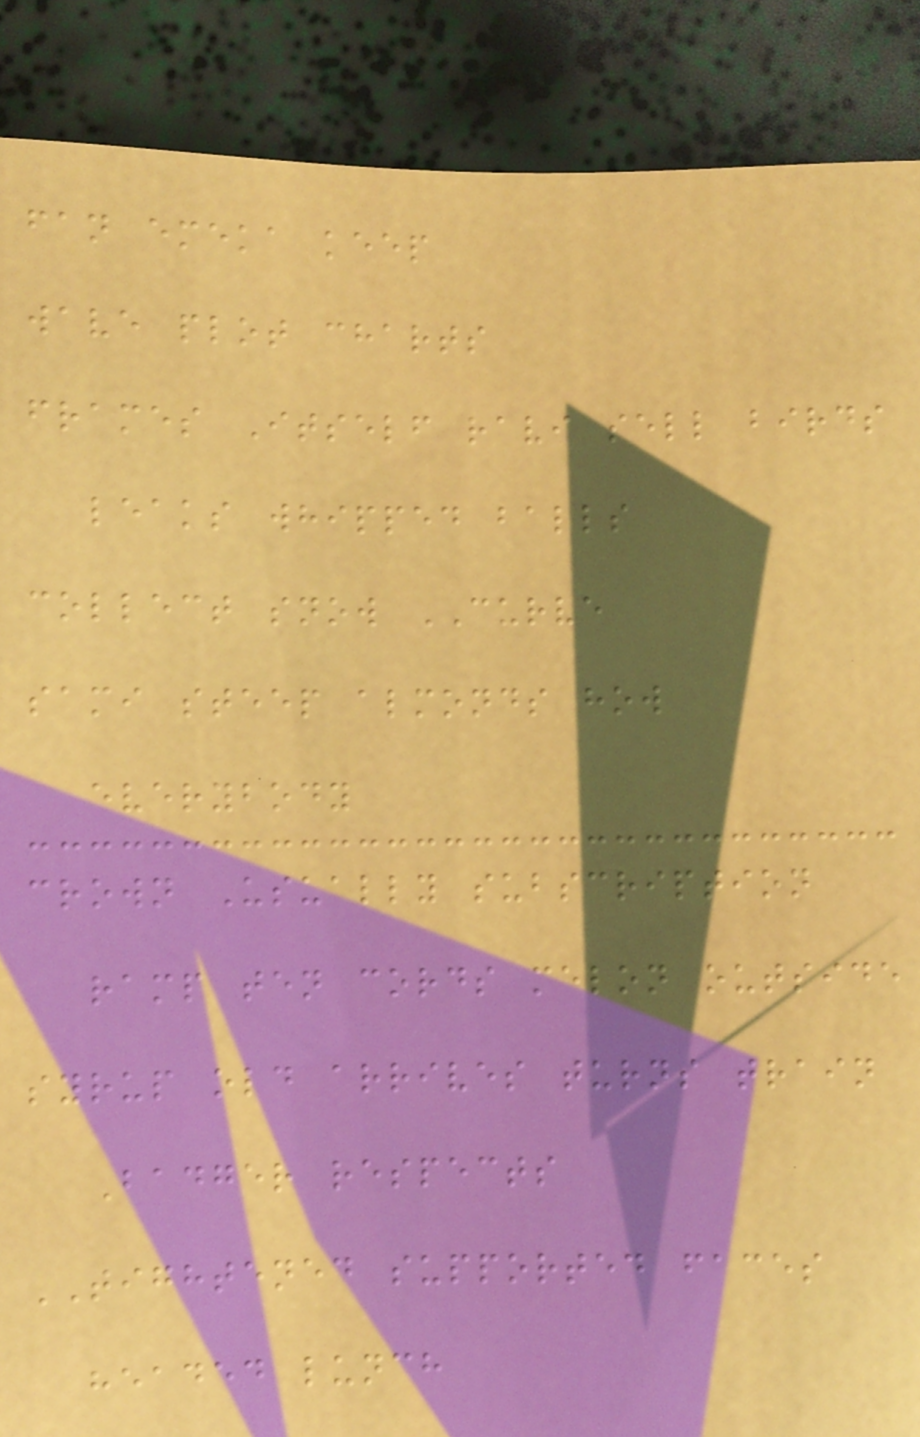fan emeka keep
wave plot charts
frames Itself ravi sell birds
leaks whipped balls
collect snow CURVE
sami steep almonds how
everybody
crown Usually subscription
ramp ten cords melon outside
syrup old arrives turns train
Badger respects
TIGHTENED supported faces
headed lunch
